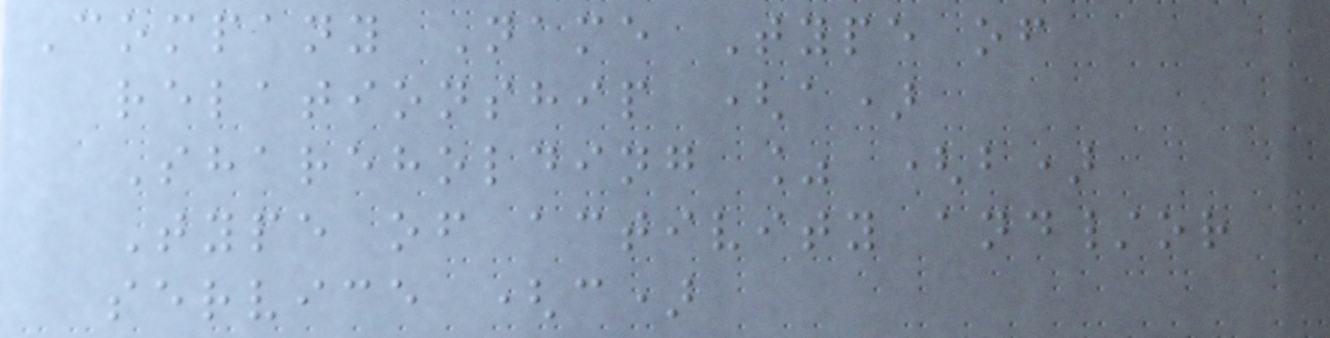Company Name Type of
relationship (a)
Shareholding % (b)
Type of activity and/or
service (c)
